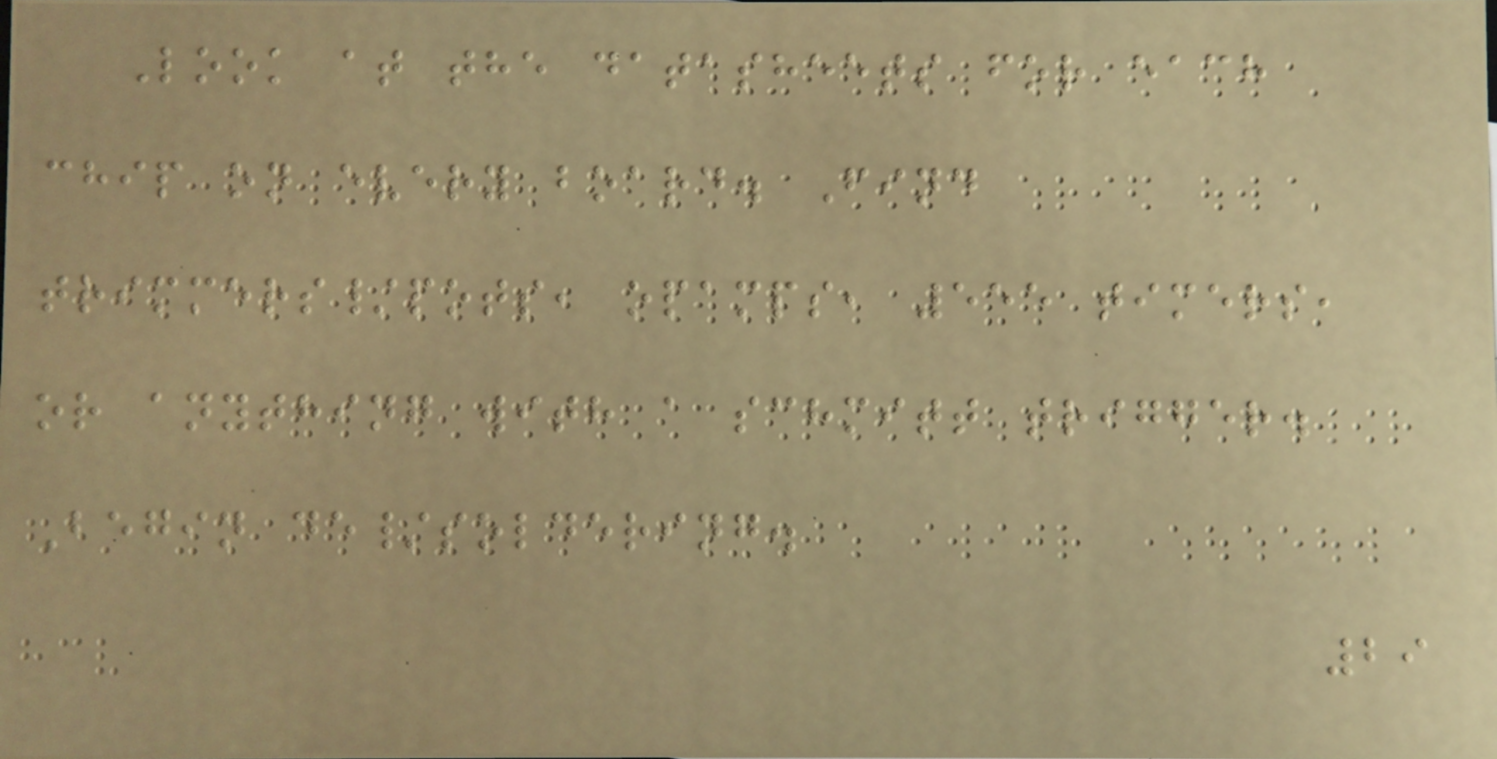Look at the datasheets for each
chip on every board. Find
trimmers/pots, opamps, 555 timers,
or anything with a schmitt trigger.
Begin de/soldering.
29
